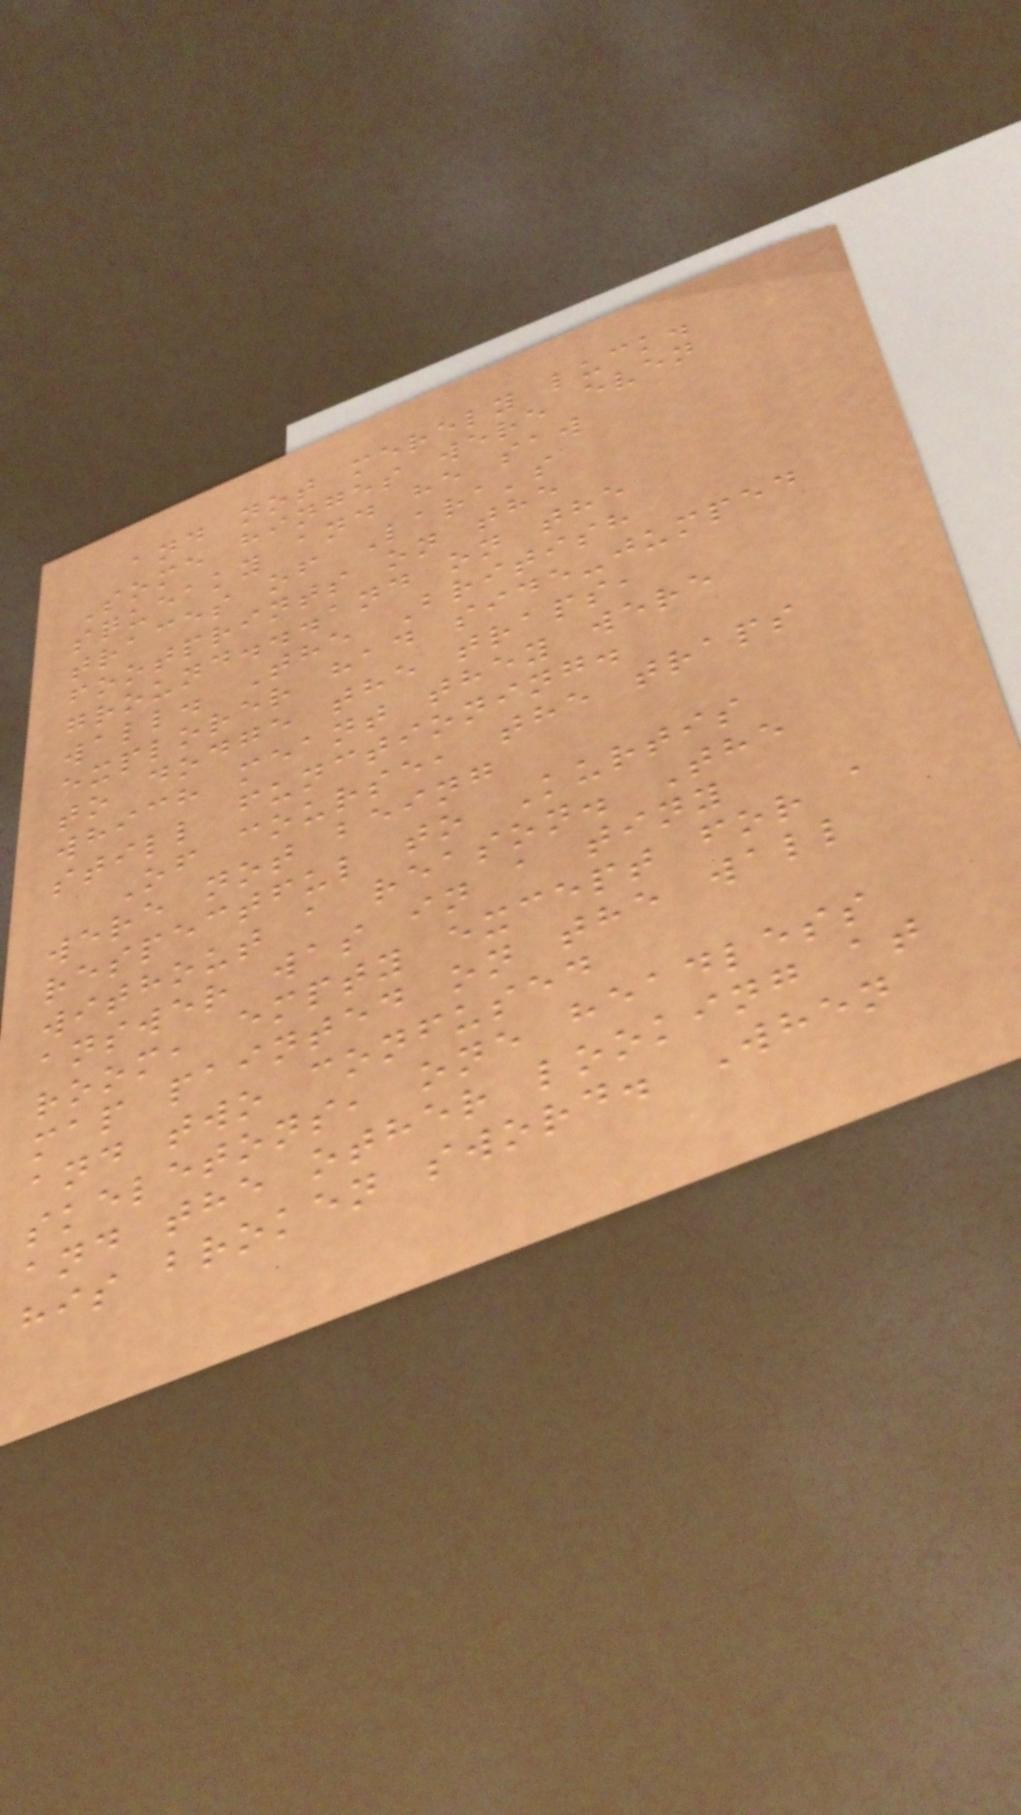and not merely luck.
Some hinges were even
squeaky and he saw
traces of Lara's
footprints on the
ground...and on the
wall. The British
explorer had side-jumped
to dodge the traps,
which meant they were
still functioning.
Of course, the traps
were not being
respectful to Kurtis
without a reason. The
answer was in a tiny
room, empty except for a
map painted on the wall
and two confused
skeletons, one headless
and the other looking at
his broken sword. When
